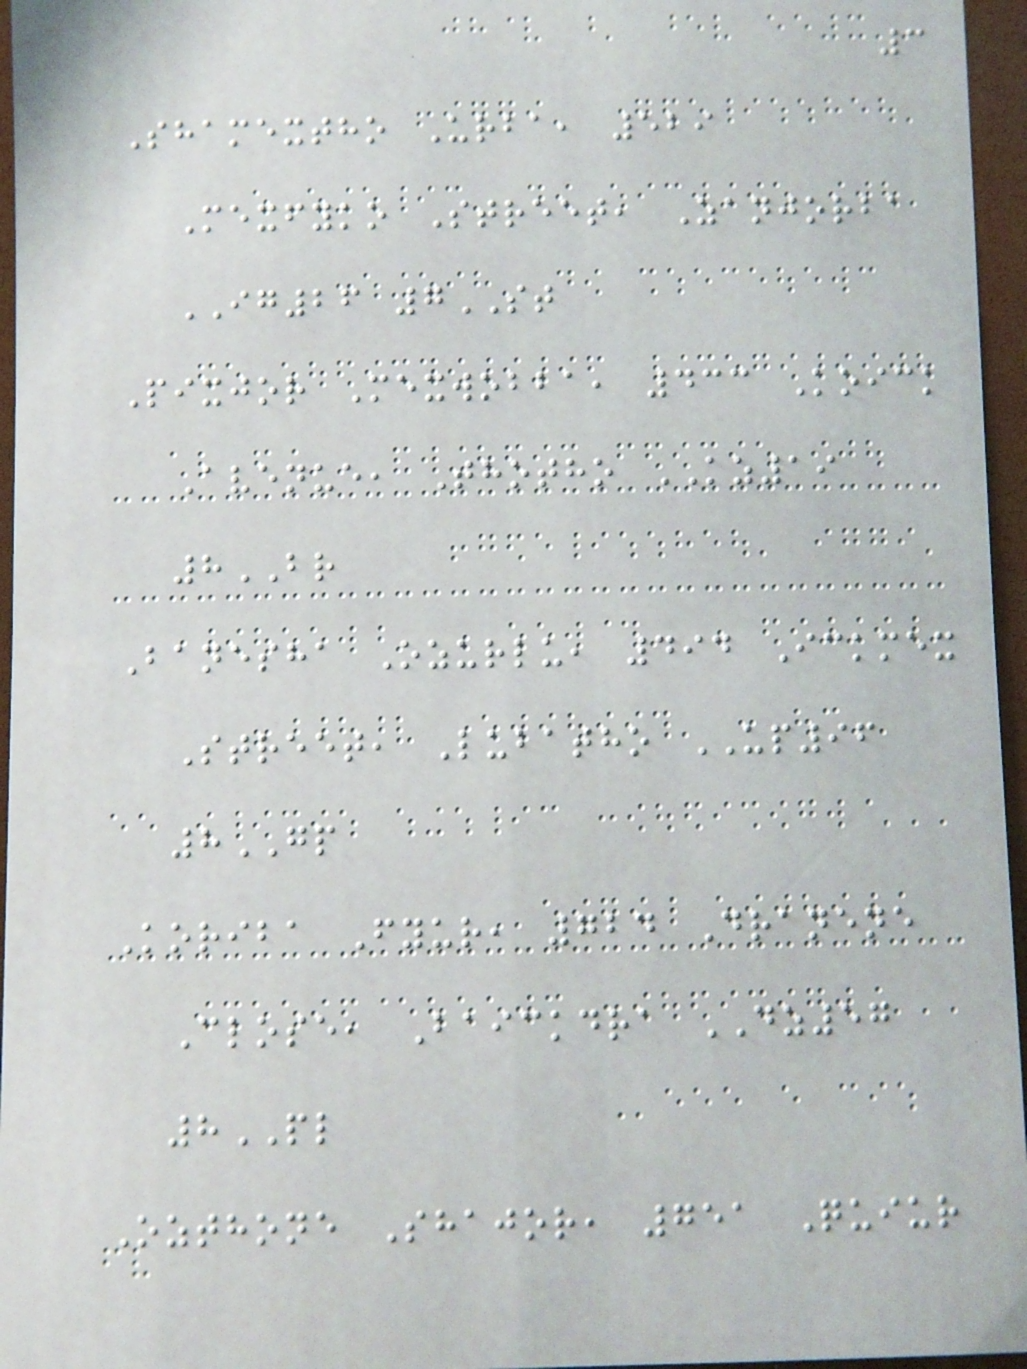3
Shamextho Urba, 529
Mexfyko Street, Zanjorba
IG26 7ST
Pixjor Mexwobba, 433 Koick
Avenue, Thotho KZ19
8BR
Banesha Ozurlu, 494 Ickmex
Street, Lubatho UP96
8GP
Koriba Fyur, 724 Dranene
Close, Baickdra DZ57
8PL
Ozthone Shajor, 751 Quiur
